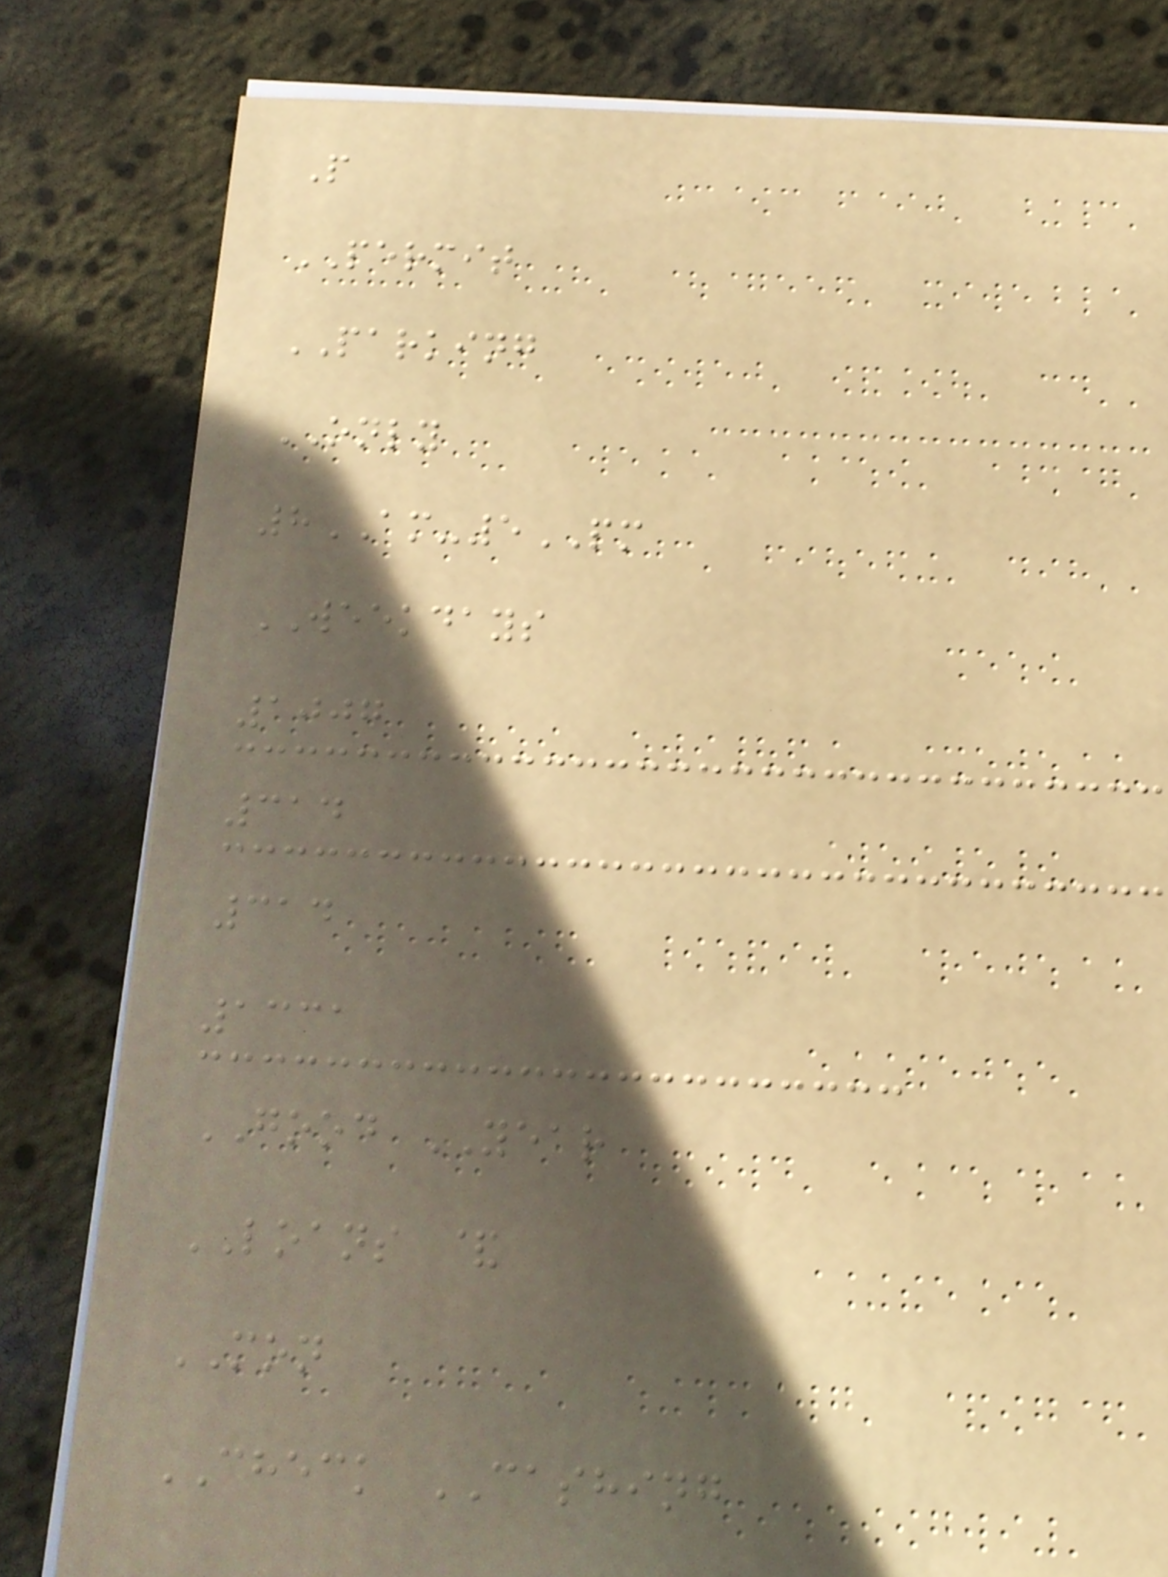P
PERMIT
PARKING
ONLY
8AM-5PM
WEEKDAYS
1007
314
314
1331
GOOD YEAR
LOANS &
MON
CHECK CASHING
